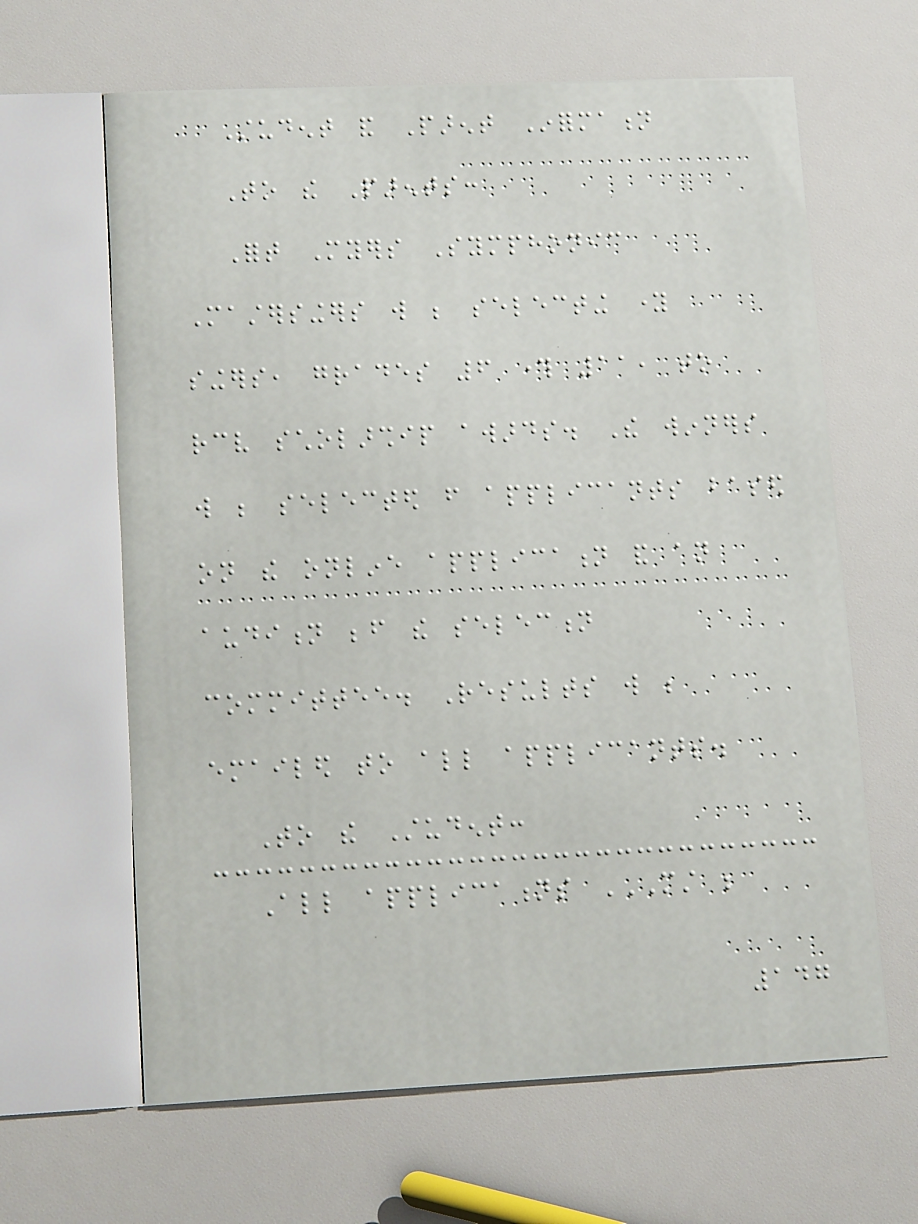Student and Parent Information
To the Parents:
Fort Myers Symphonic
Mastersingers will be selecting young
singers, grades 6 through 11, to
receive scholarship awards. The winners
will be selected from applicants based
on the online application and an
audition before the selection
committee. Results will be
emailed to all applicants.
To the Student:
All applications MUST BE
147
